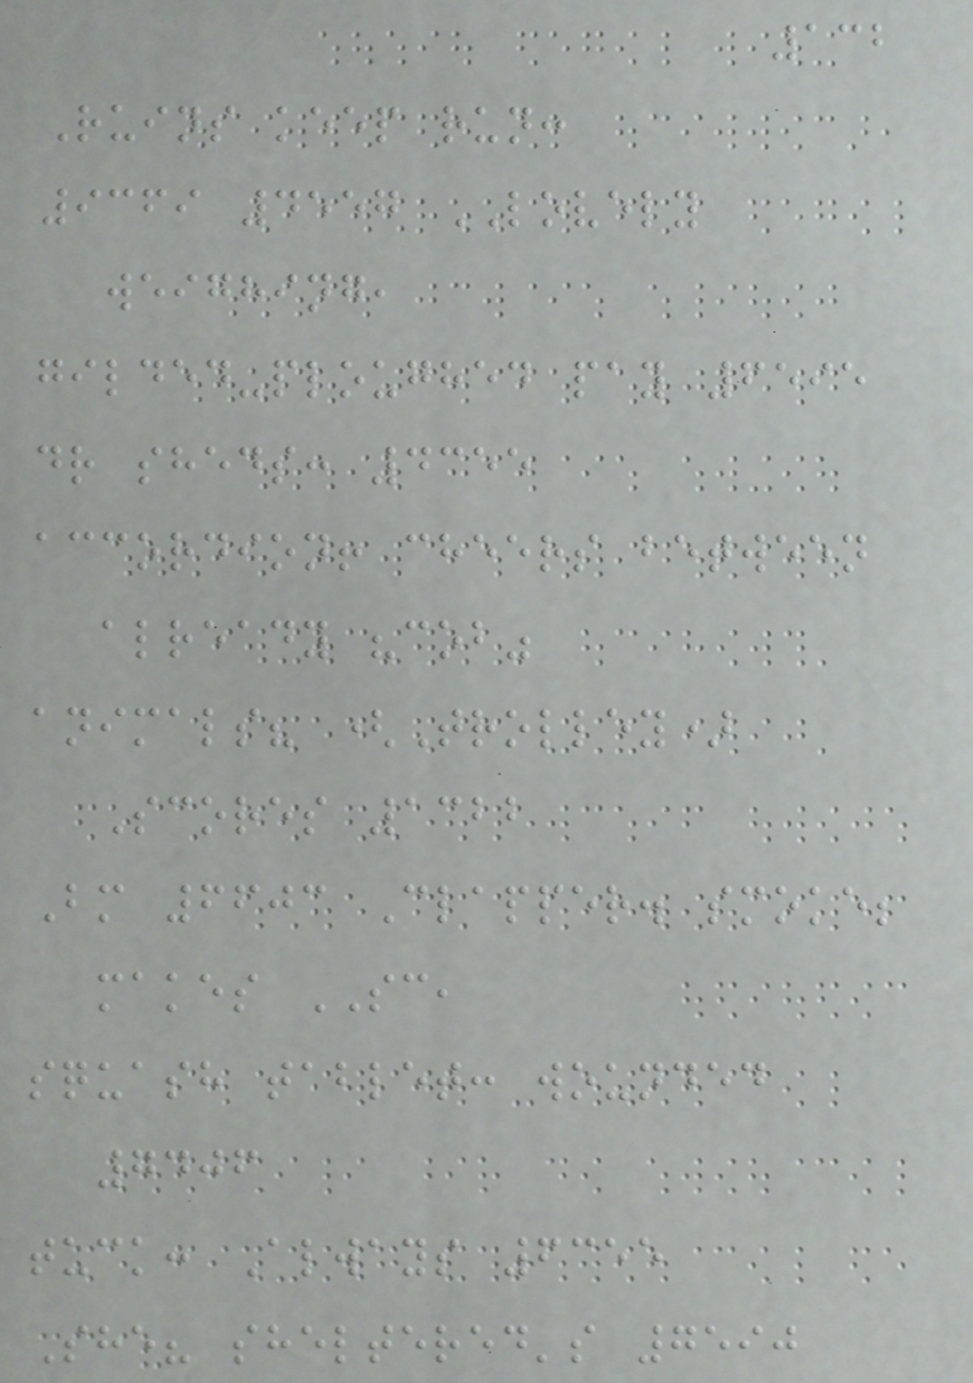132
Ruins keep run:
9369 4557 LOVELY
weighing,
gilded-ploughed pay 6595
dr sheds: 4355
accordion! cheers between
already "cob"
animals? (Trolley)
Scores 1322
Bm 6603 Clapper. smoke;
makes SC,
squash tablet: wounded
7406
tuck: Always 6355
She? sheltered's 7590
